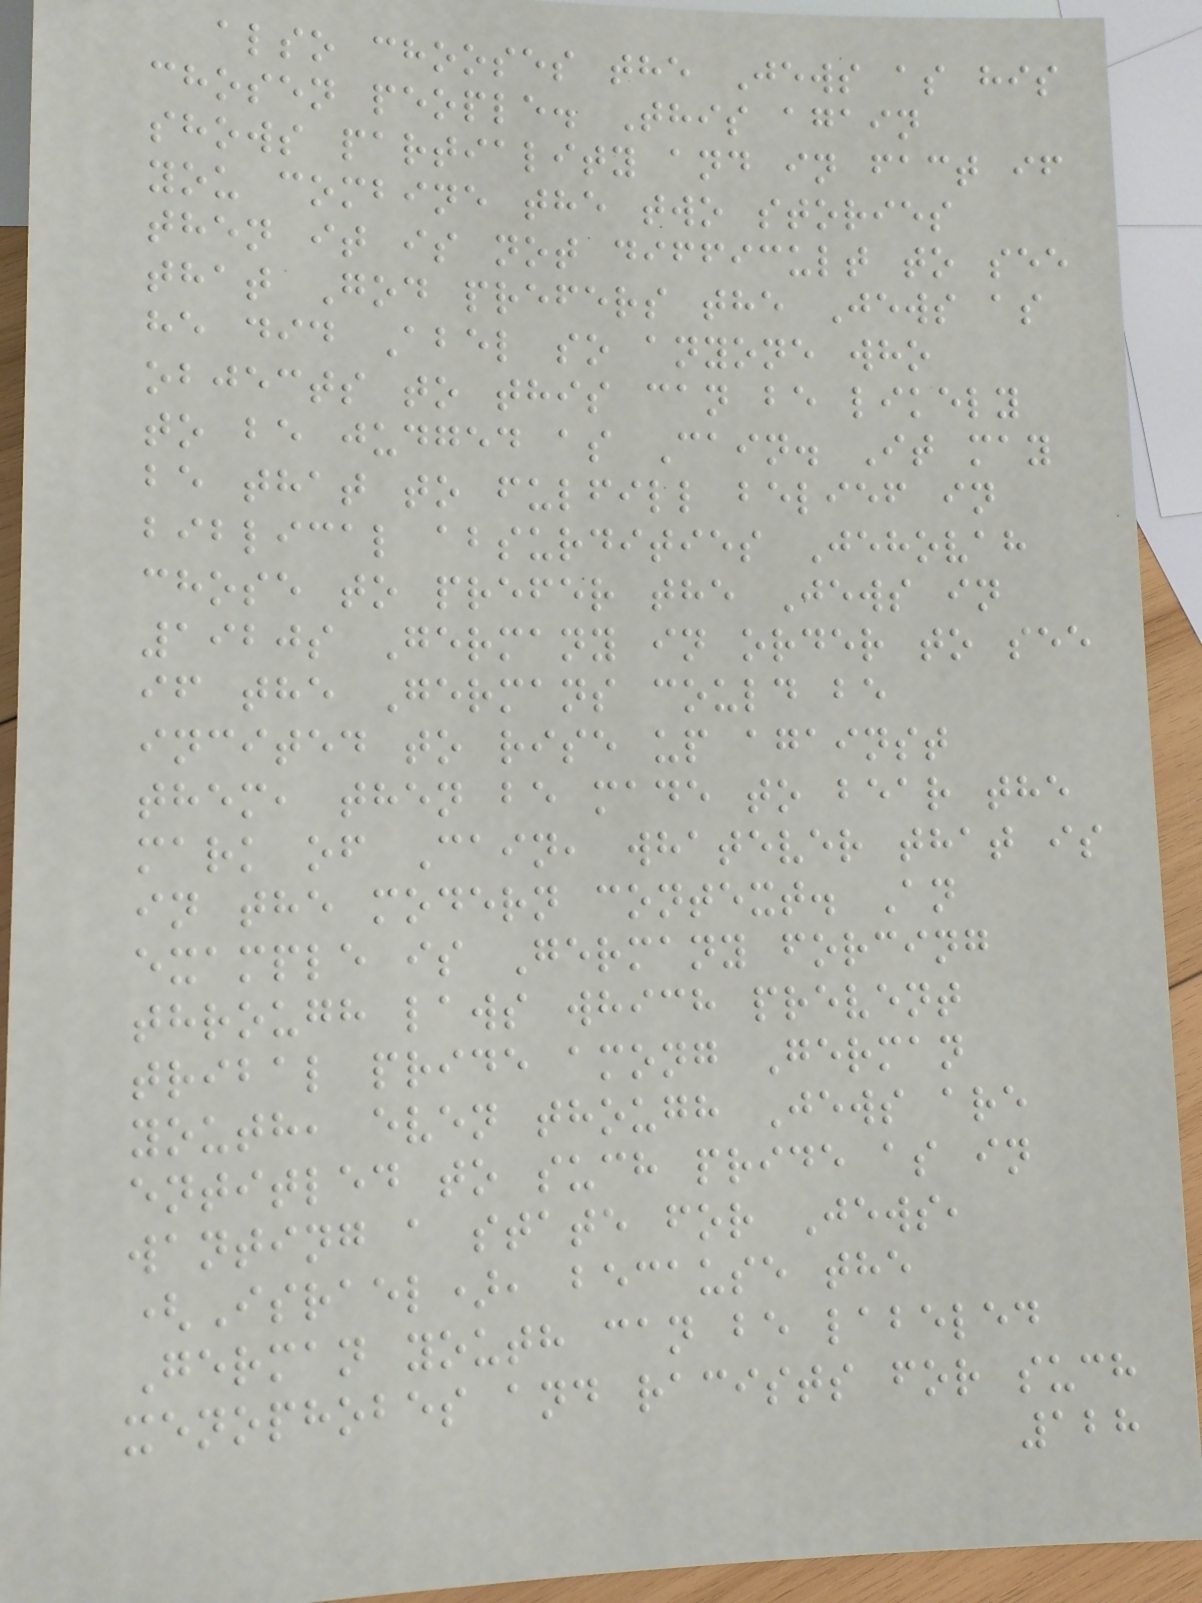also chooses the Jews as his
chosen people. This again
shows partiality and in fact if
you combine the two stories
then it is not difficult to see
that God prefers the Jews as
he did Abel so anyone who
objects to this can be likely
to be judged as Cain. It may
be that to fulfill belief in
biblical absurdities Jehovah
chose to prefer the Jews in
1920s Germany in order to see
if the Germans could be
incited to rise up against
them, then be made to bear the
mark of Cain, whatever that is
in the modern context. An
example is Germany forcing
through laws which prevent
tribal pride among German
youth, even though Jews are
entitled to such pride as in
wanting a state for Jews,
(Israel), because the
German youth can be labeled
xenophobes and racists for such
128
